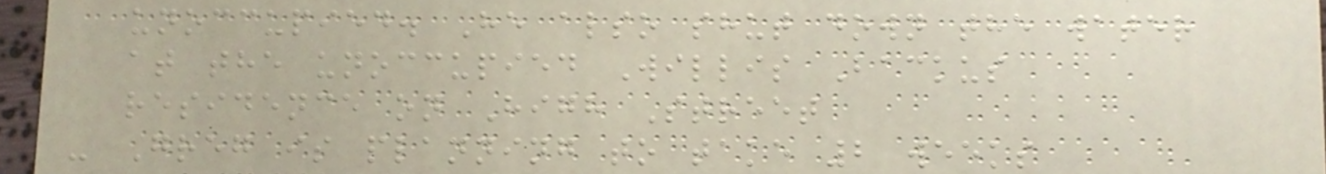unoccupied. He also shut down the water
at the unoccupied Willis Backus
residence on High Street
- Greg is planning to take 2 weeks
